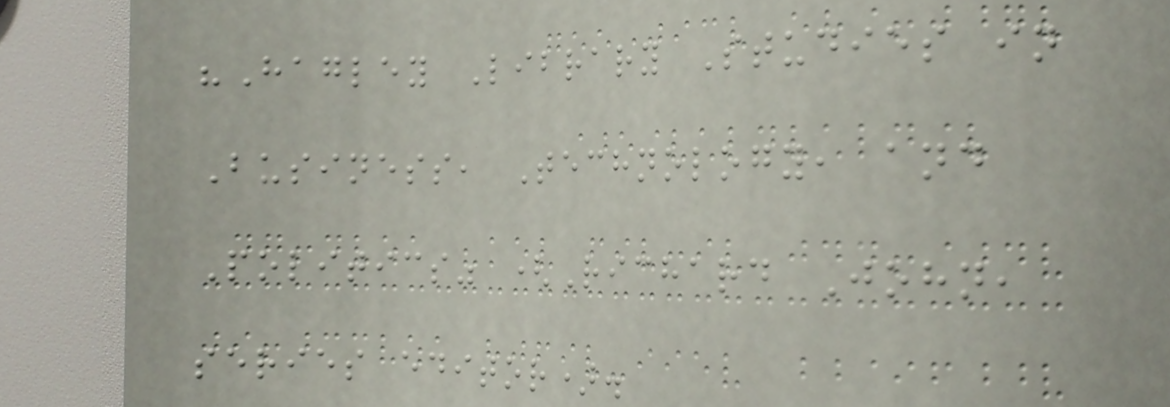"Hagley Library Studies in
Business, Technology, and
Politics" (Richard John,
series editor).
